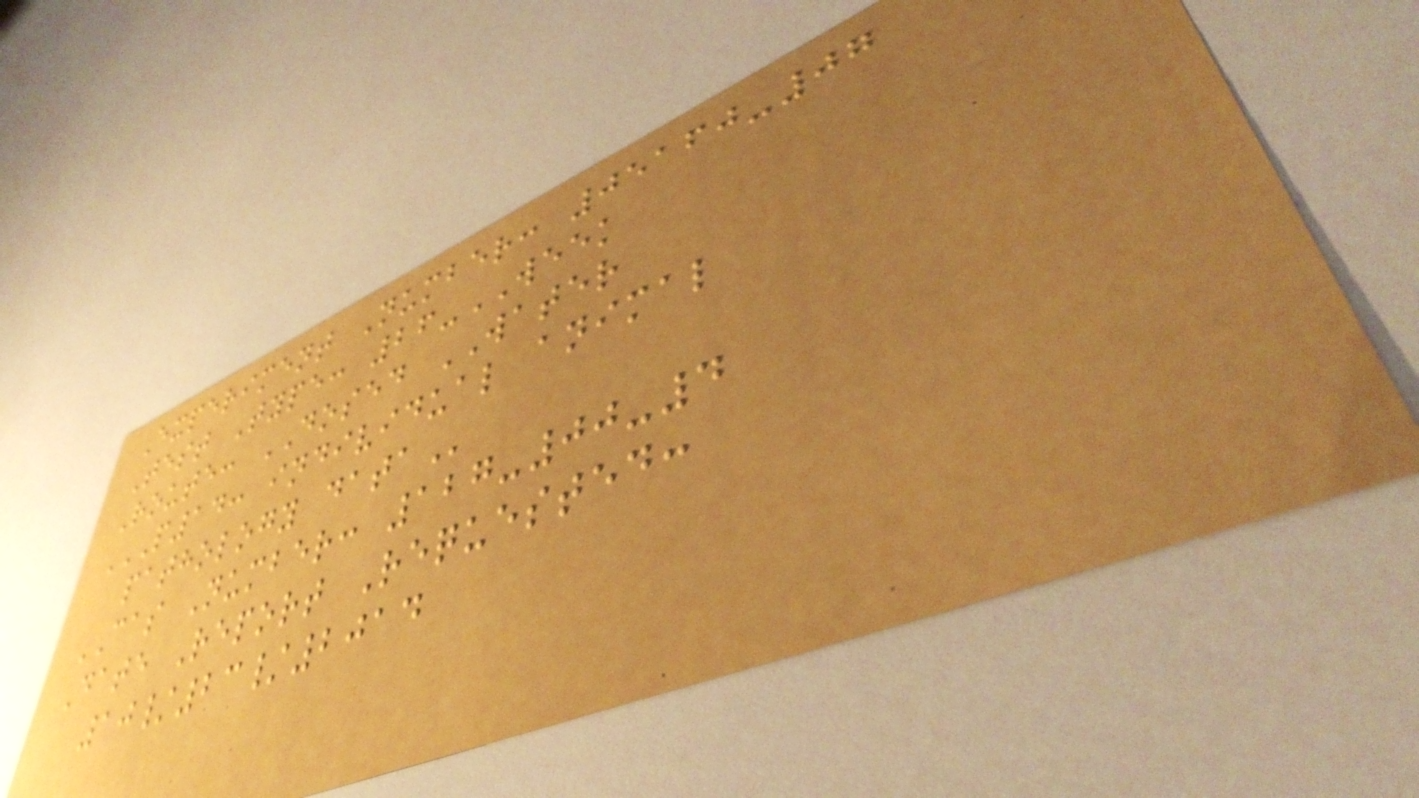Experiment Number: 05160-07
Test Type: 26-WEEK
Route: DOSED WATER
P14: INDIVIDUAL ANIMAL
PATHOLOGY DATA
CAS Number: 127-00-4
Date Report Requested:
10/23/2014
